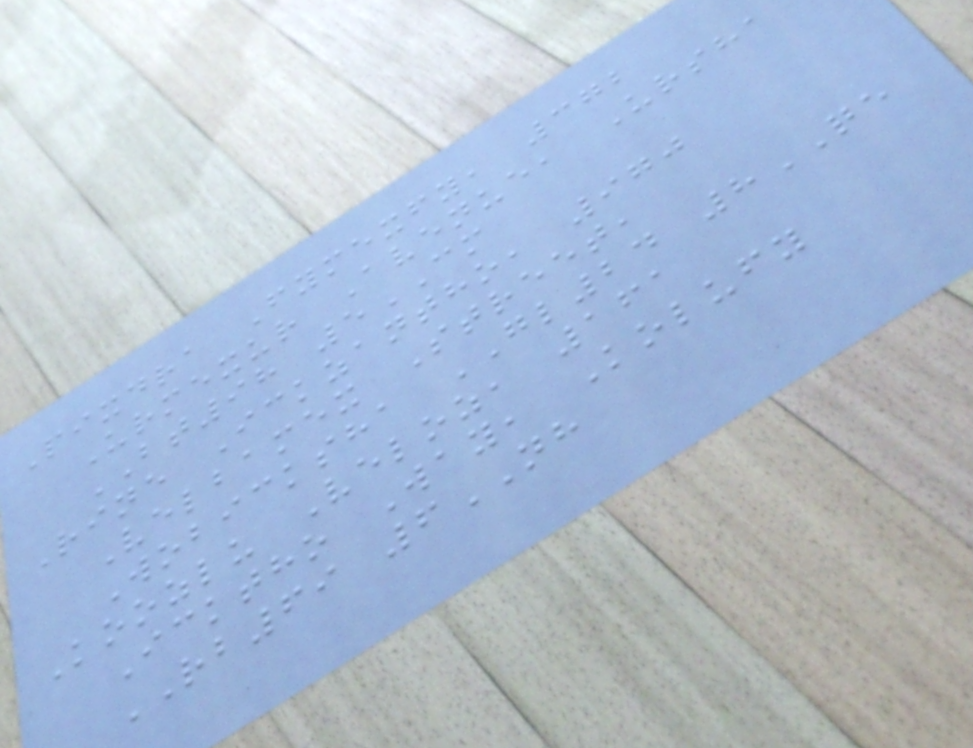Pixdra Fymexfy, 372
Urmexur Avenue, Ursha
BT98 5CM
Rine Ickzantho, 970
Velbamex Street,
Wobicksha GL24 8QE
Koozlu Veloz, 161
Icktho Way, Kolufy
RB69 6NH
